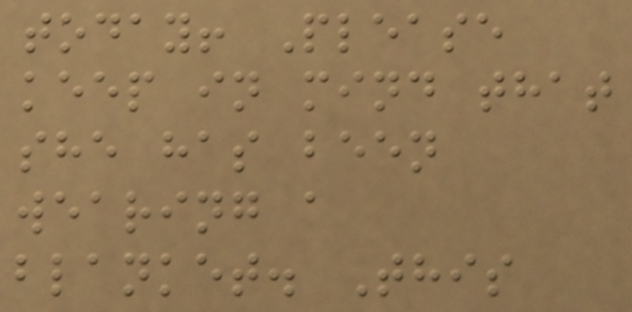today! Please
keep in mind that
she has been
wearing a
blanket. This
